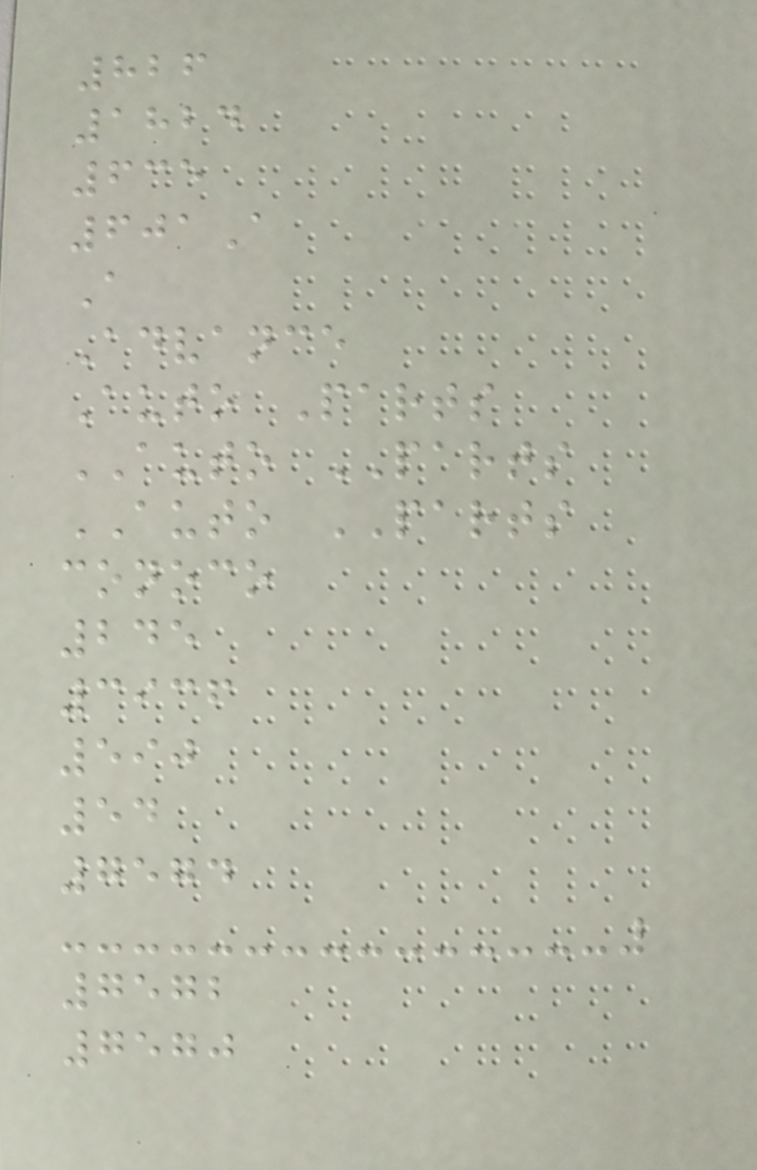826
1824
635
601A
A
Advance
Auto Parts
AUTO PARTS
AUTO PARTS
conoco
245
3936
590
54
7574
7572
7570
